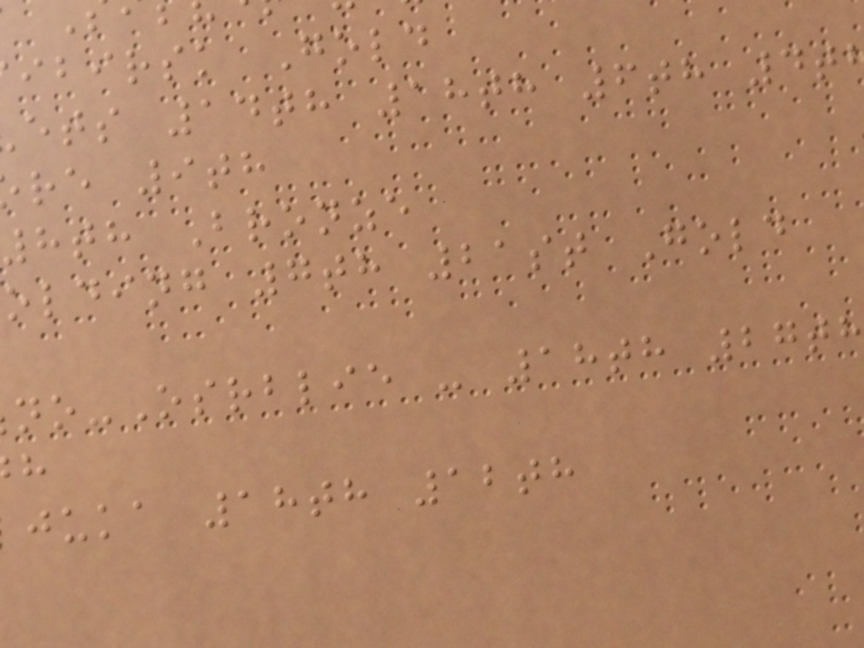ibirsk Gold
ets 14th 18th 6th 4t
re 9th
hth Bronze
olding 7th 21st Gold
no-Osrblie - 18th 27th
juka 18th 12th
